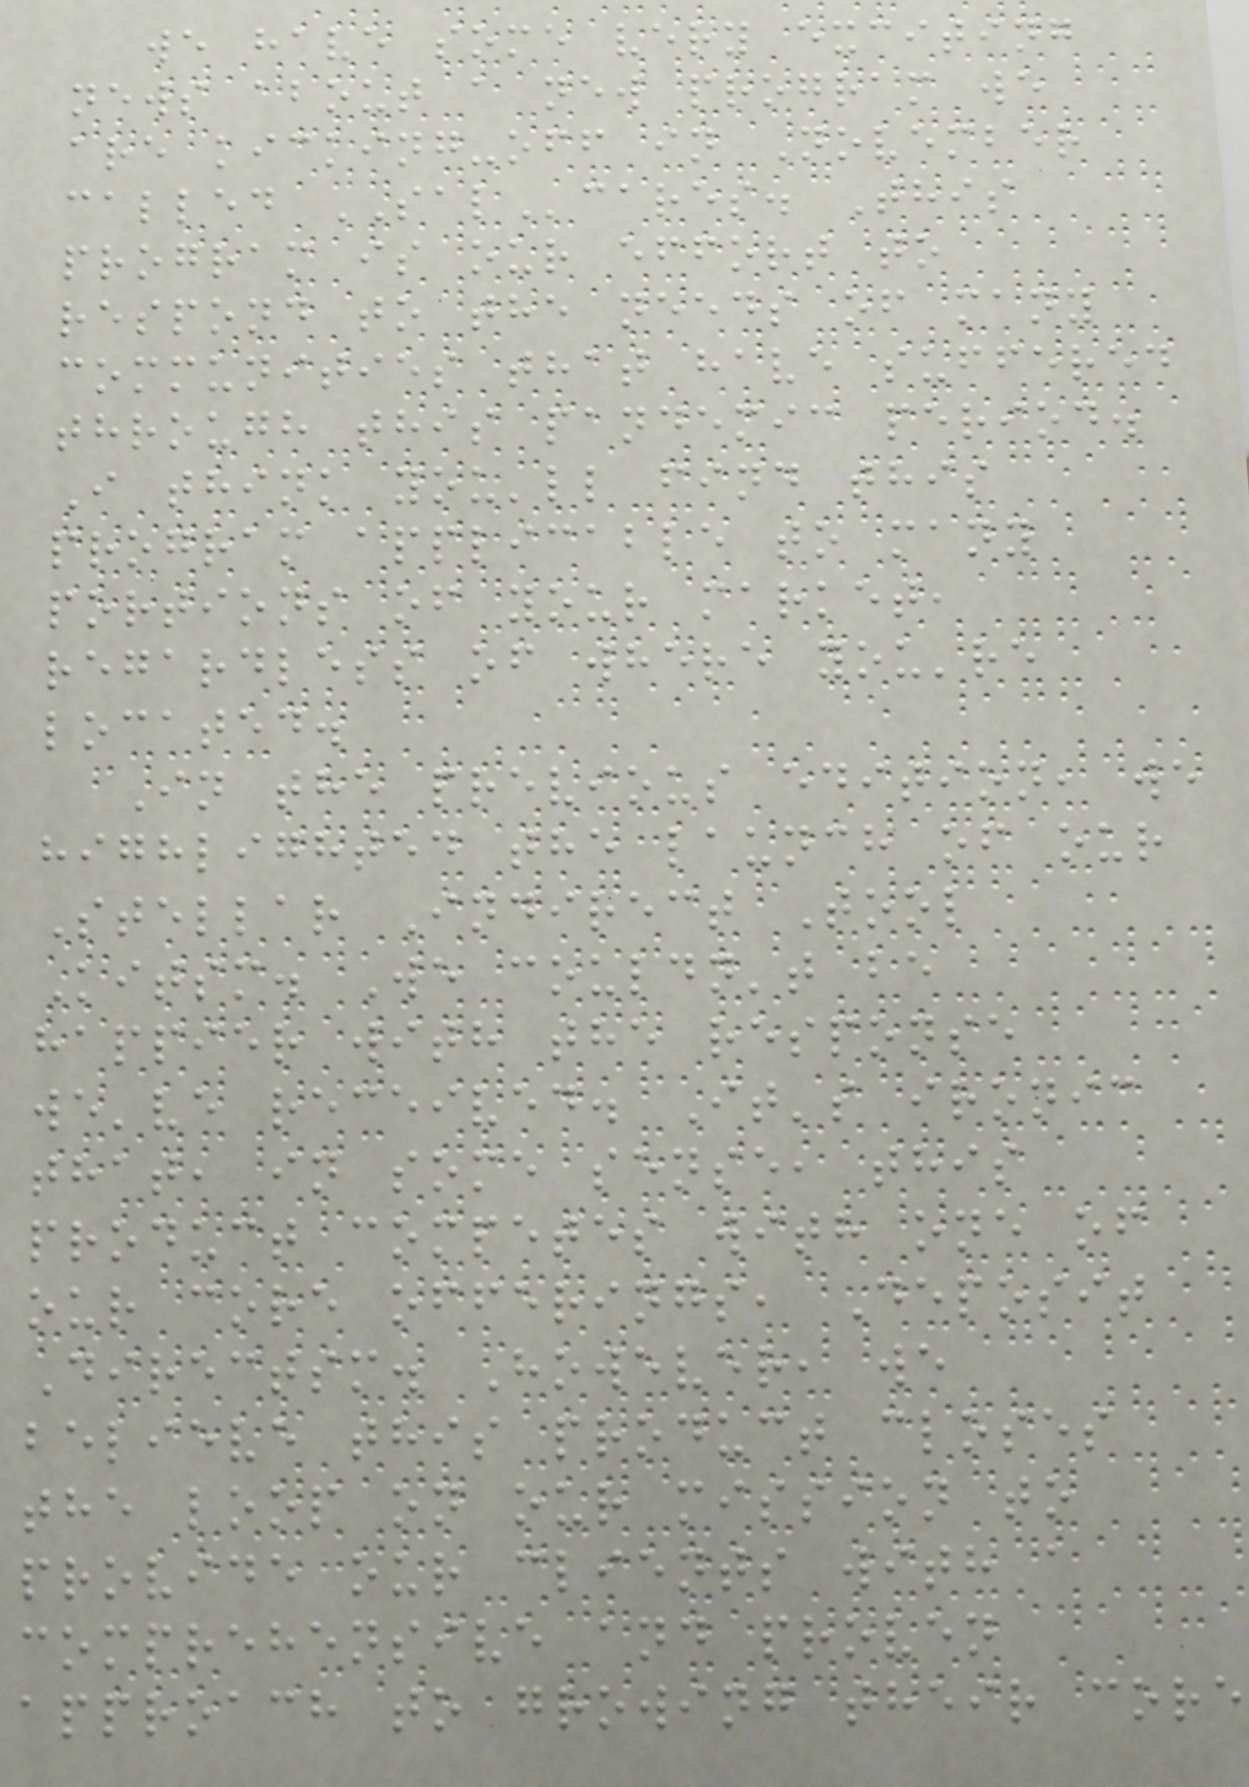we have some very exciting
news about a new program we
are kicking-off in November
called SALcares. This
program is our effort to
respond to the needs of many
communities that have suffered
through this pandemic period.
I think you'll find this
program applicable to many
portions of your market,
regardless of where you're
located.
In the previous edition, we
highlighted the launch of our
Stellar Indirect Tool
Kitsm. We couldn't be
happier with the response
we've received. It's ironic
that, in some sense, this
product competes with one of
our core offerings, Deposit
Directsm. However, we
believe this product closes
the loop on our mission to
provide our clients with a
comprehensive and proven
approach to growing their core
